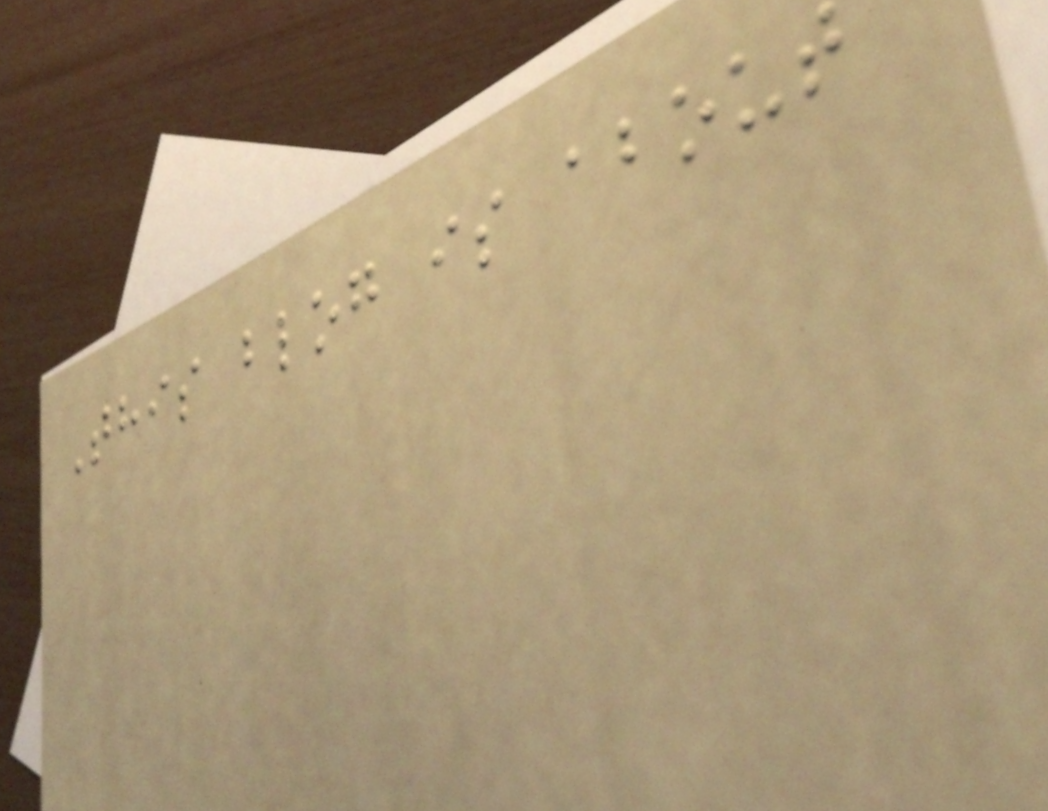This blog is about
